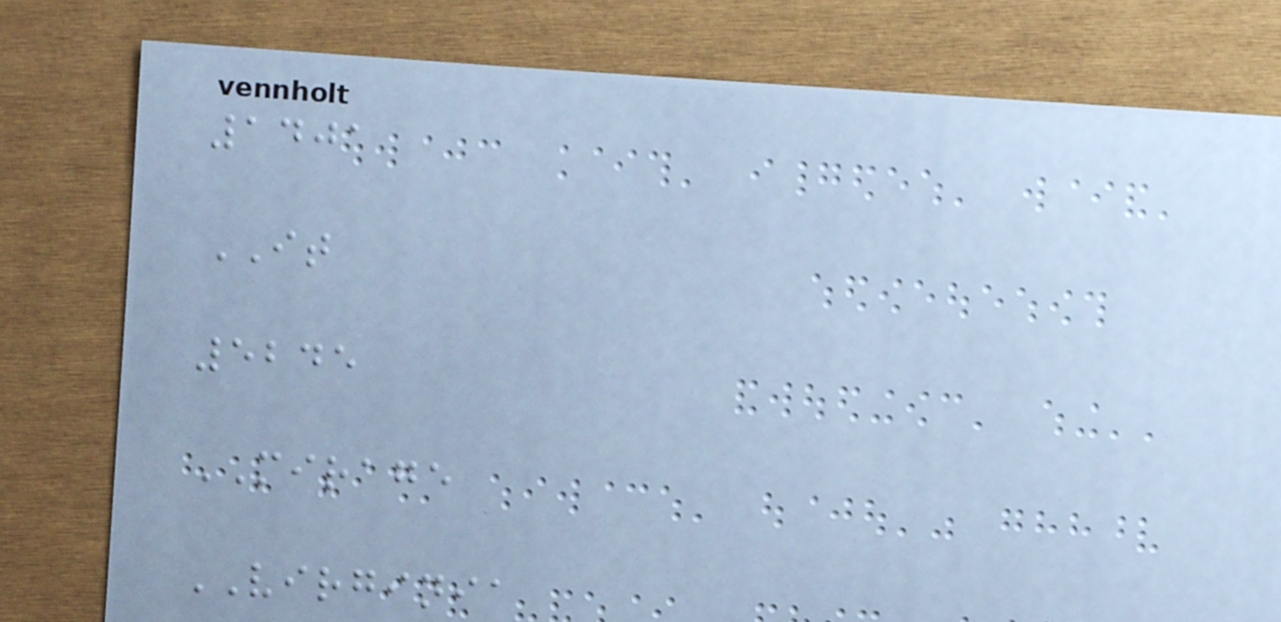1401
IT
5245
MIRAGE
VIRGINIA
